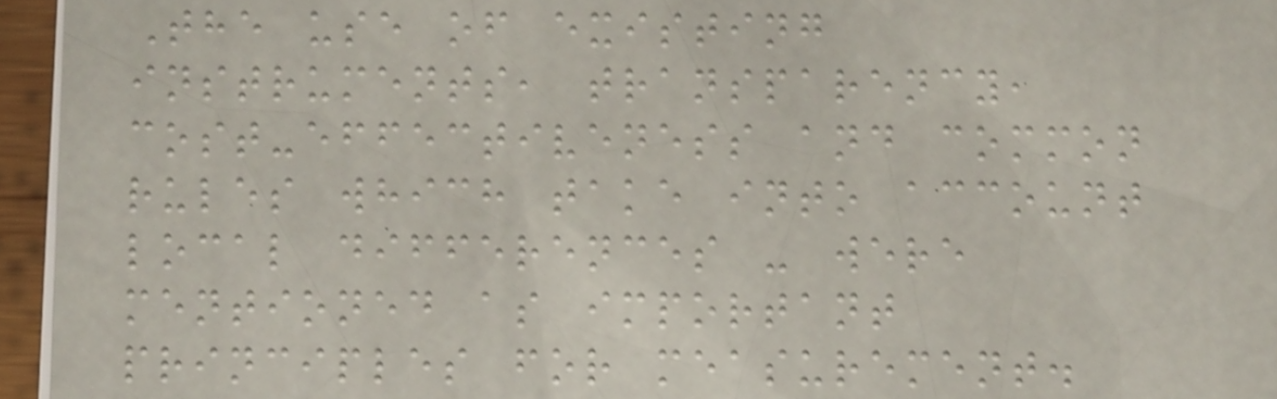The use of existing
instruments, transparency,
cost-effectiveness and common
rules which take into account
local differences - were
mentioned as important
principles for measurement.
